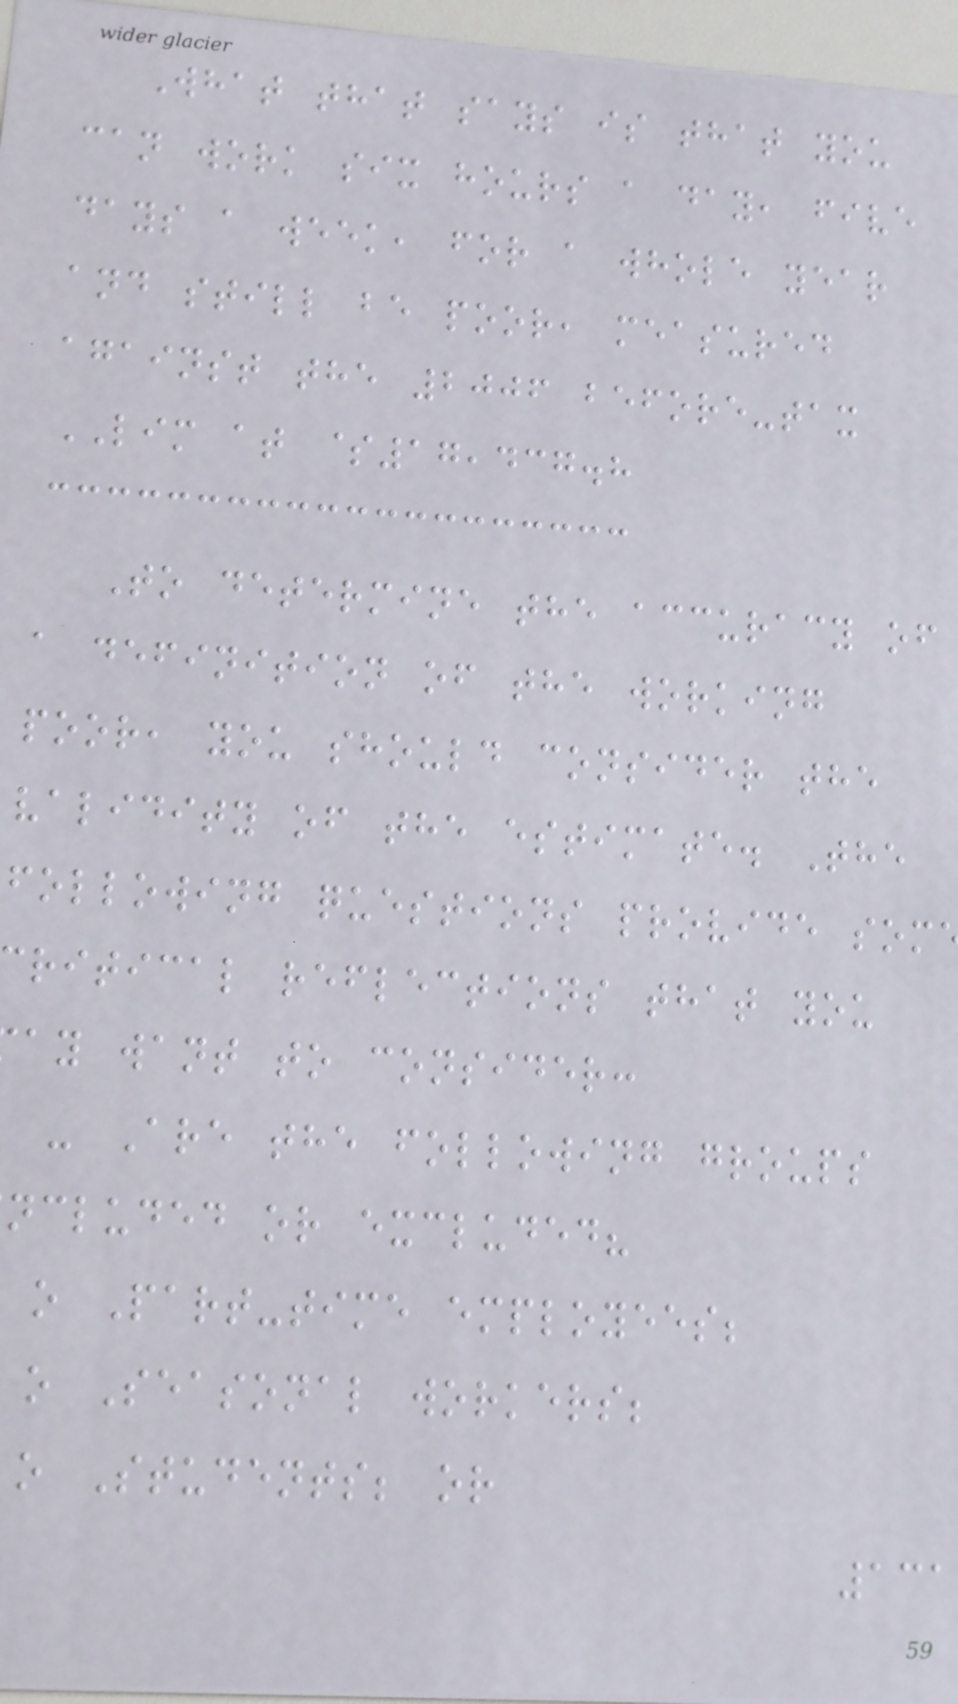What that says is that you
can work six hours a day, five
days a week, for a whole year
and still be poor, measured
against the 2006 before-tax
LIM at $17,437.8
To determine the accuracy of
a definition of the working
poor, you should consider the
validity of the estimate. The
following questions provide som
ritical reflections that you
ay want to consider:
- Are the following groups
ncluded or excluded?
o Part-time employees;
o Seasonal workers;
o Students; or
131
